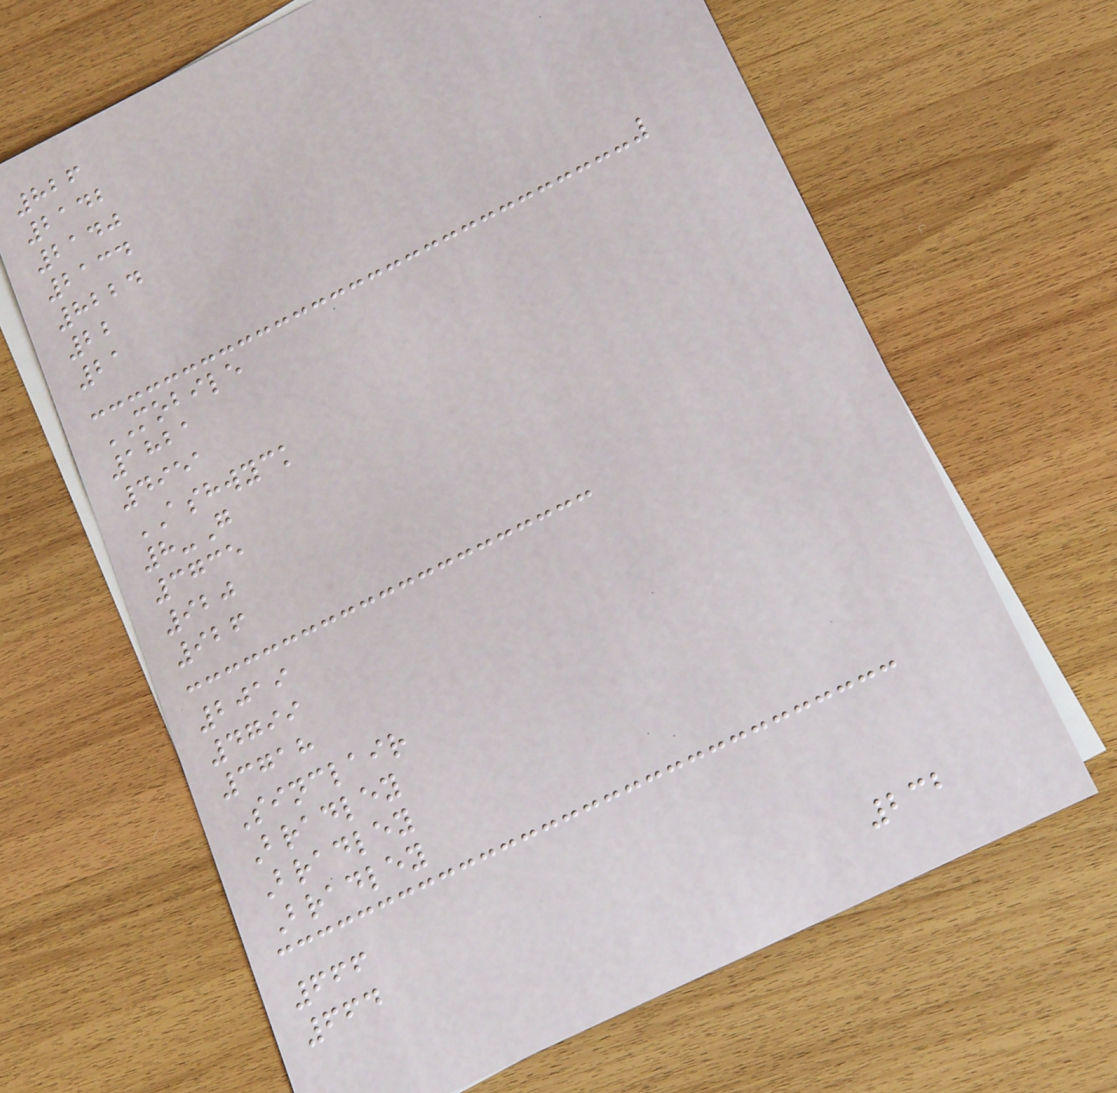826
2142
2140
2134
8224
22
21
MOBILE
1821
4951
ASHWYCK
8-G
3735
920
926
2019
4799
3718
Sinclair
Bradley
Bradley
Bradley
666
664
232
